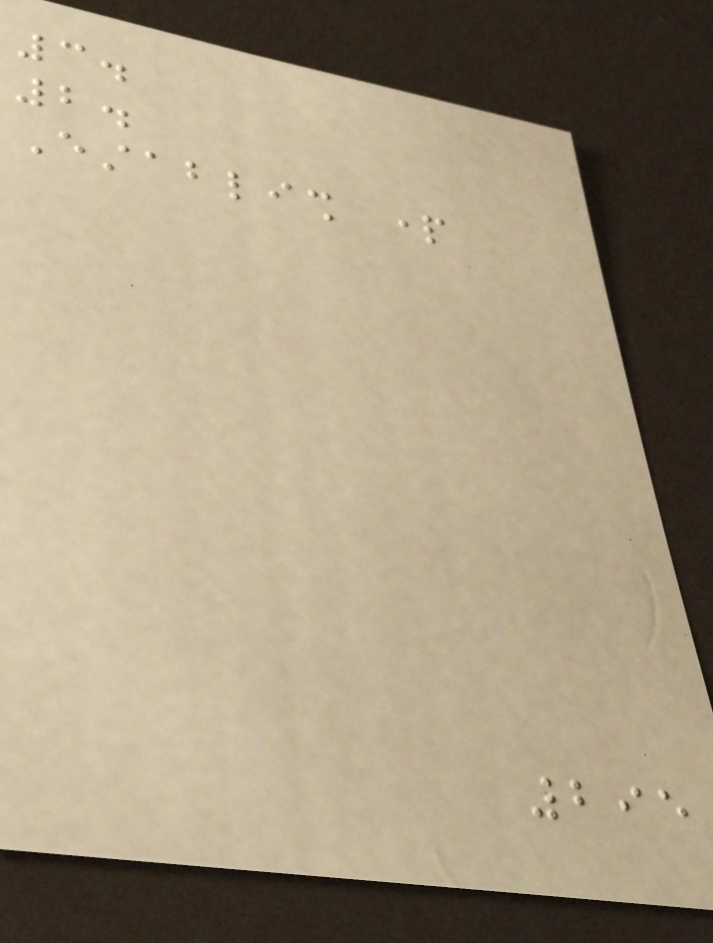3.
2.
Establish part
295
